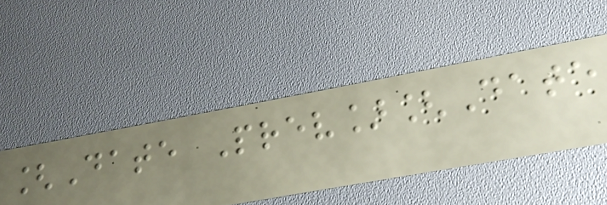[Date Prev][Date
